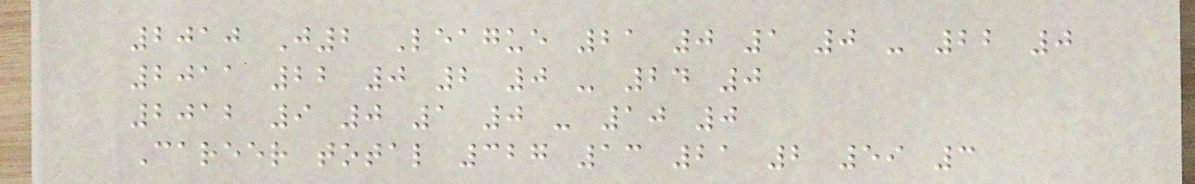2010 J2 League 21 0 1 0 - 22 0
2011 22 0 2 0 - 24 0
2012 9 0 1 0 - 10 0
Career total 327 13 21 2 59 3
